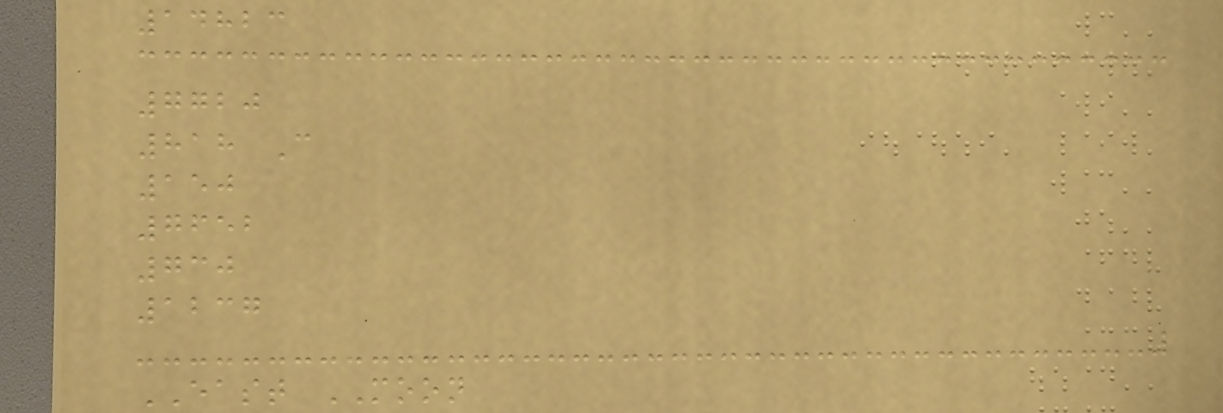14823
7720
818 C
150
7652
730
1237
EAST MOON
